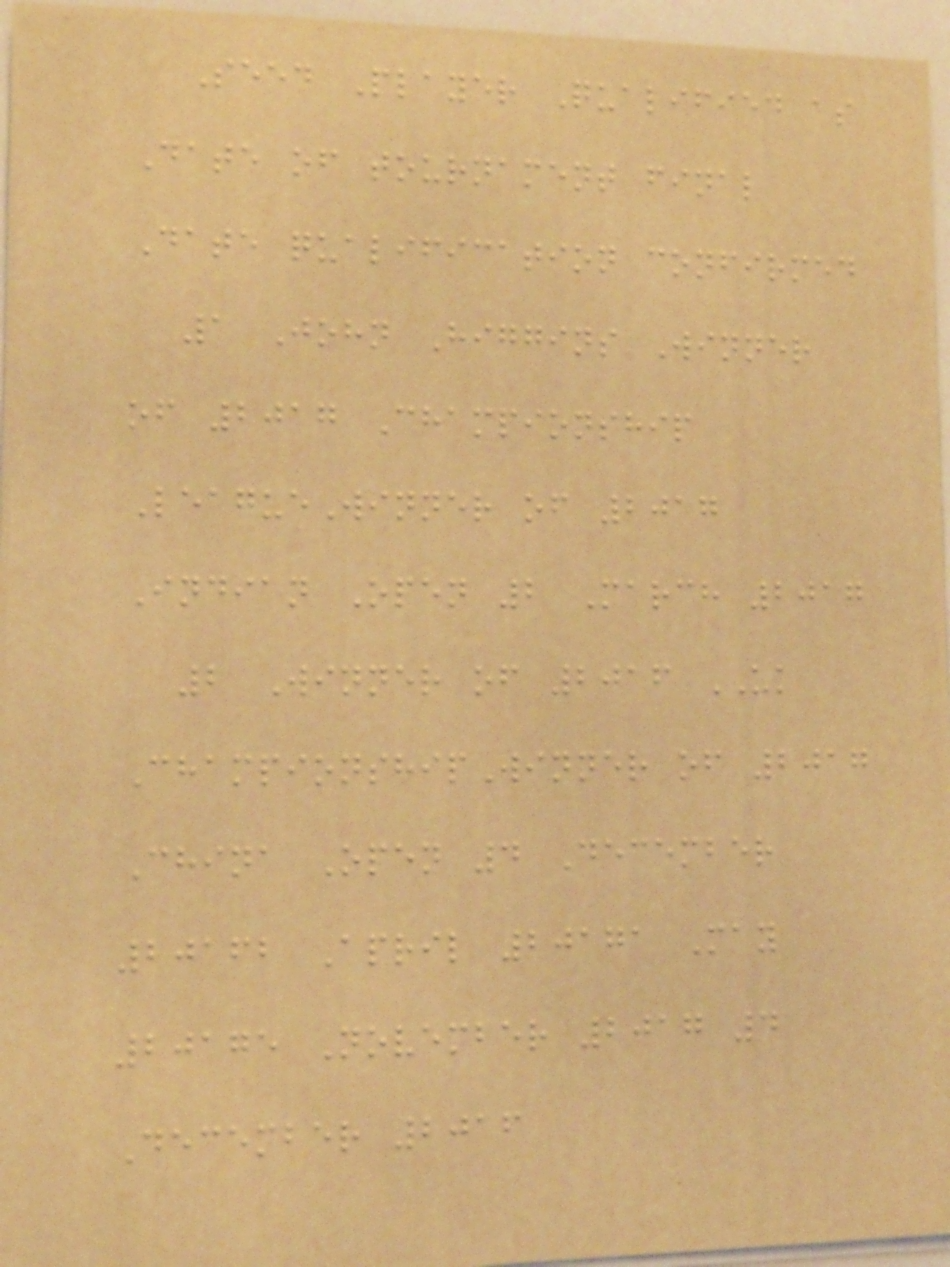Seed Player Qualified as
Date of tournament final
Date qualification confirmed
1 John Higgins Winner
of 2017 Championship
LeagueWinner of 2017
Indian Open 2 March 2017
2 Winner of 2016 UK
ChampionshipWinner of 2017
China Open 4 December
20162 April 20171 May
20175 November 2017 4
December 2016
